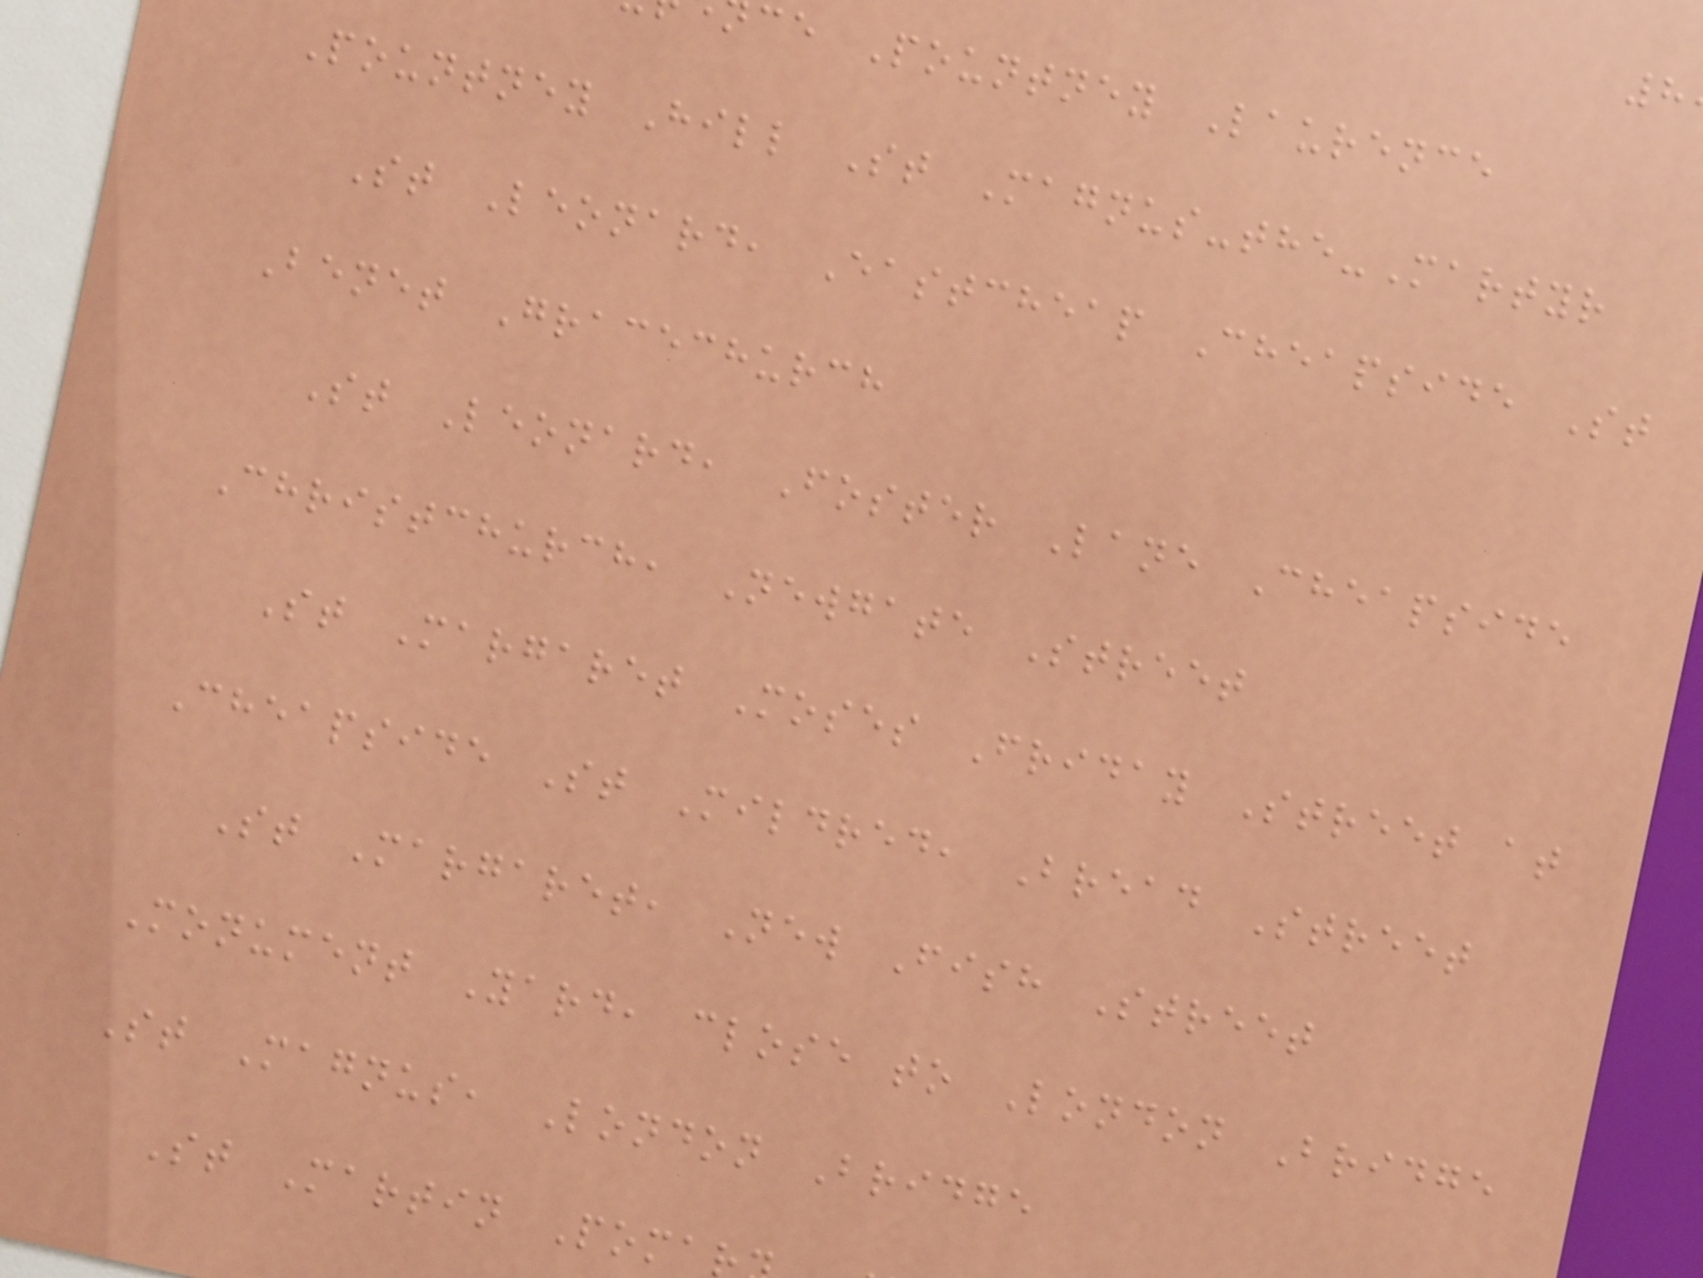ce Pountney Laurence
Pountney Hill St Magnus-the-Martyr
St Leonard, Eastcheap Cheapside St
Benet Gracechurch
St Leonard, Foster Lane Cheapside
Christchurch, Newgate Street
St Margaret Moses Friday Street at
Cheapside St Mildred, Bread Street
St Margaret, New Fish Street
Monument Yard, close to London Bridge
St Magnus, London Bridge
St Martin Poma
